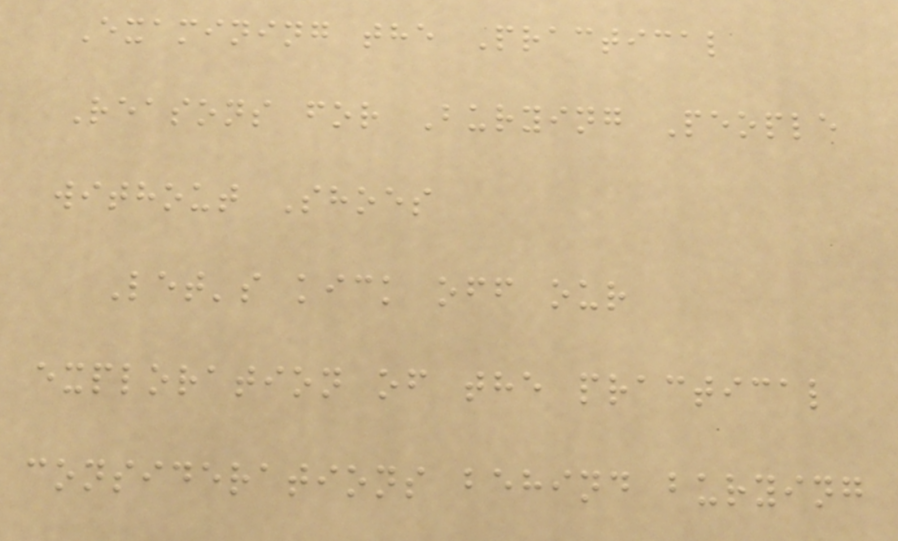Examining the Practical
Reasons for Burying People
without Shoes
Let's kick off our
exploration of the practical
considerations behind burying
